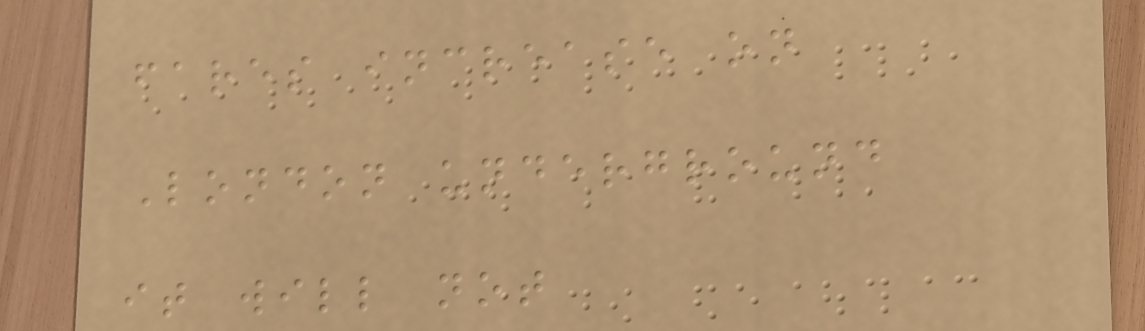fares increase on
London underground
it will not
